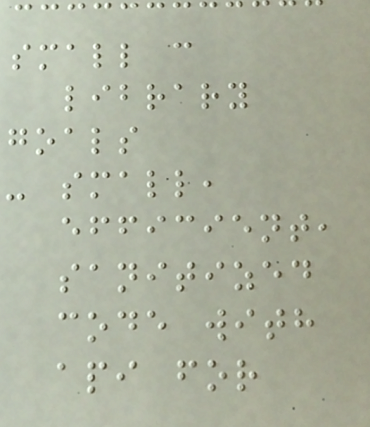small c
library
goals
- small,
efficient,
sanitized
code with
api for
